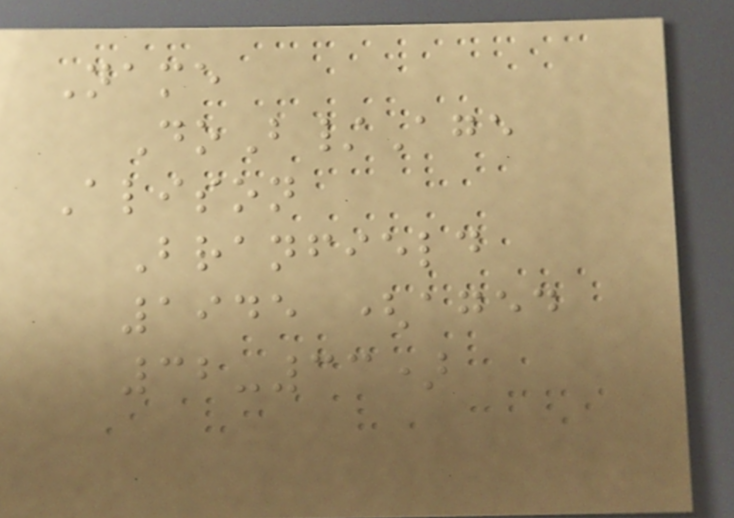Name
DoB/Age
Alison
Branfield
1945 (aged
32-33)
